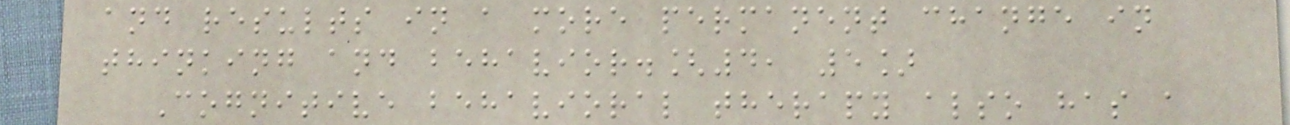and results in a more permanent change in
thinking and behavior.[4, 5]
Cognitive behavioral therapy also has a
